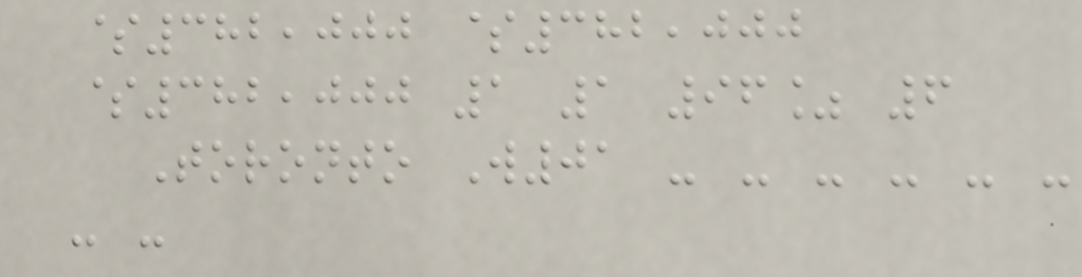$382,000 $382,000
$382,000 1 1 96% 6
Toronto W01 - - - - - -
- -
